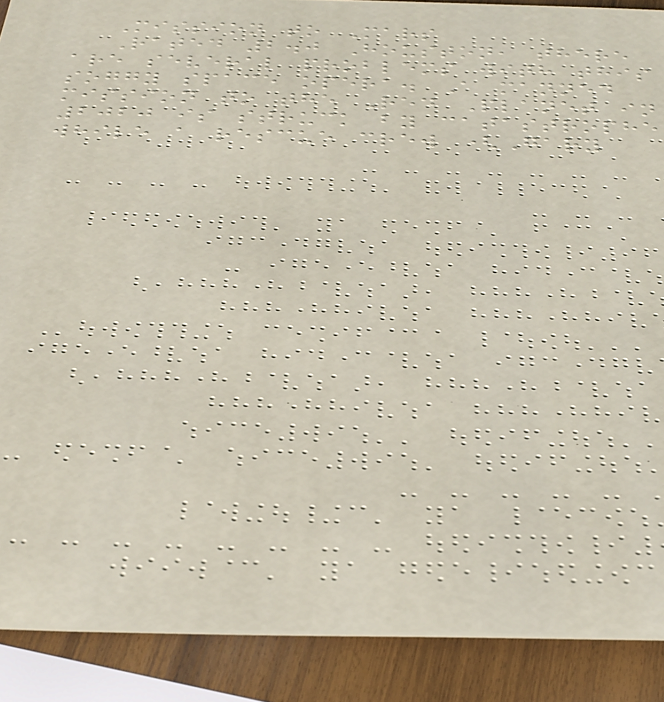Mission to Mars
Rated 2.0 Houston, there
are several problems with this
soggy space opera. A manned
mission to the Red Planet in
2020 is struck by catastrophe
while a rescue crew (Gary
